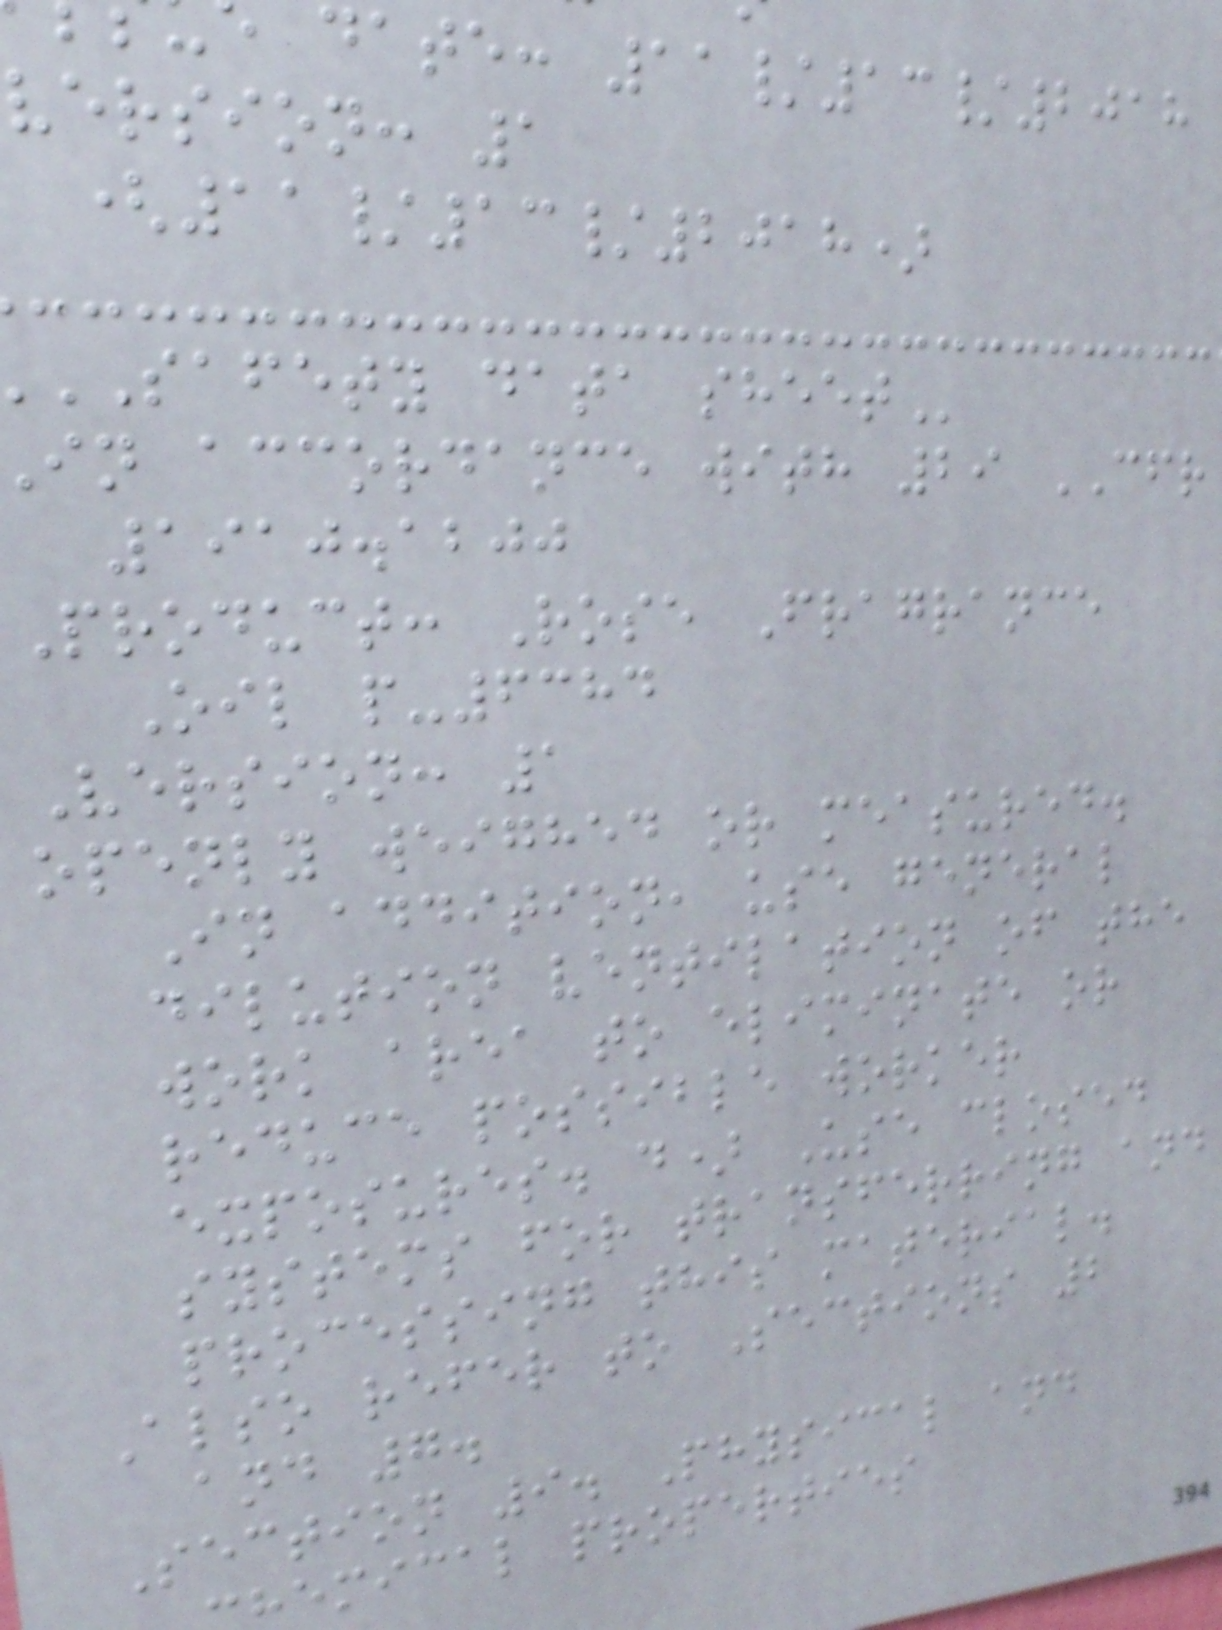date: 11/13/2018
version: 1
(11/13/2018)
SAFETY data
in accordance with 29 CFR
1910.1200
Product: Rose Fragrance
Oil p-6384
Version: 1
openly weighed or measured.
In addition, use general
dilution ventilation of the
work area to eliminate or
reduce possible worker
exposures. d) Use closed
systems for transferring and
processing this material.
Also refer to Sections 2
and 7.
Section 9. Physical and
emical properties
